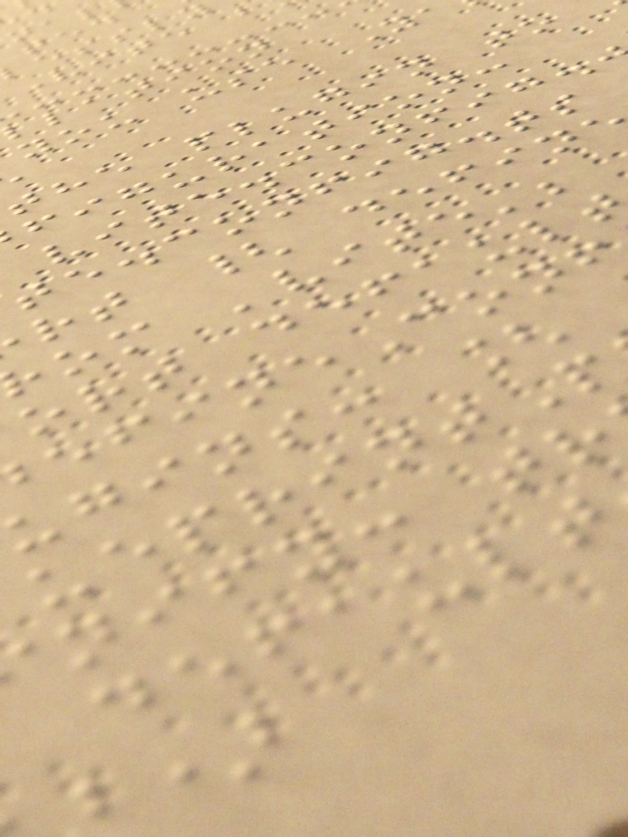Vite b
lation
you use Y
the plugin to
figuration:
vite.config.
te.config.ts
rt { defin
om 'vite';
ort defaul
ugins: [
nify: tr
default
